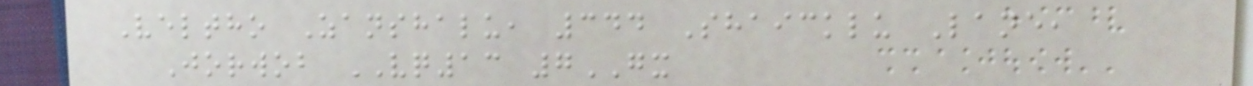Veltho Zanshalu, 344 Shaicklu Lane,
Jorwob VQ13 7GX
